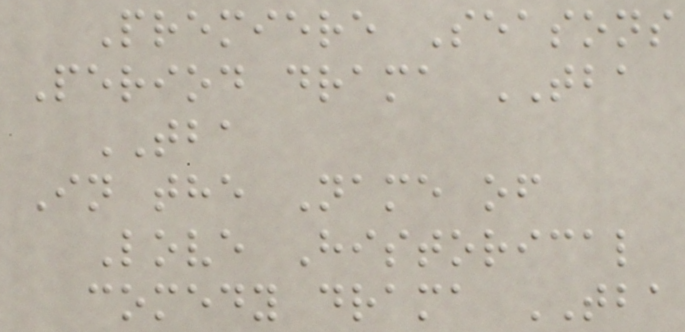Premiere Seasons
Period drama TBA
TBA
In the Name of
Love Historical
comedy drama TBA
